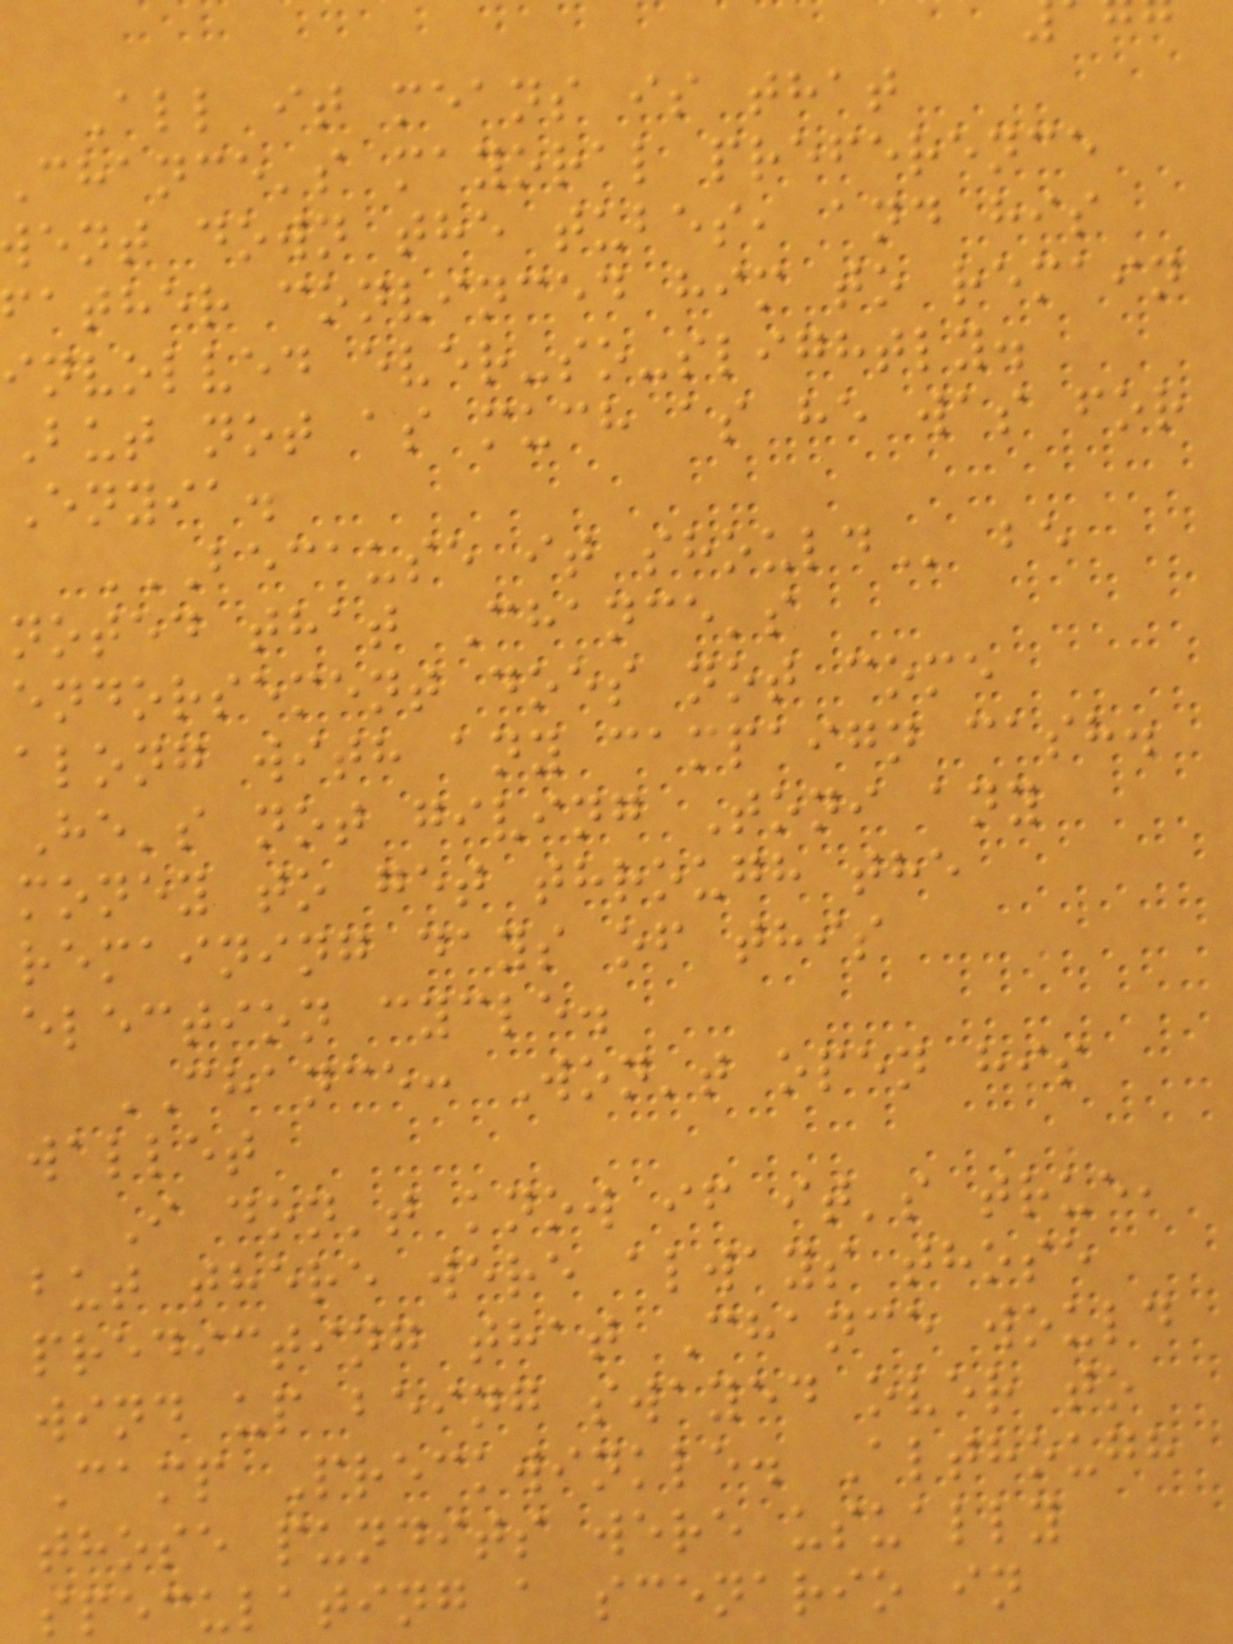All it means is that
chance's mayoral preference
ent down the tubes, and his
father convinced him to remain
involved ever-so-slightly.
But not as much as he was for
Enyia.
BECAUSE IT SHOULD be
noted that Chance's
endorsement does not come
along with any campaign cash.
He's not giving Toni any
money to get through the
remaining days of this
election cycle.
CHANCE: Won't open his
wallet
I don't know if it's true,
but there were always those
predicting that Chance would
wind up being swayed over to
Camp Preckwinkle. Although
those pundits were usually
speculating a scenario in
